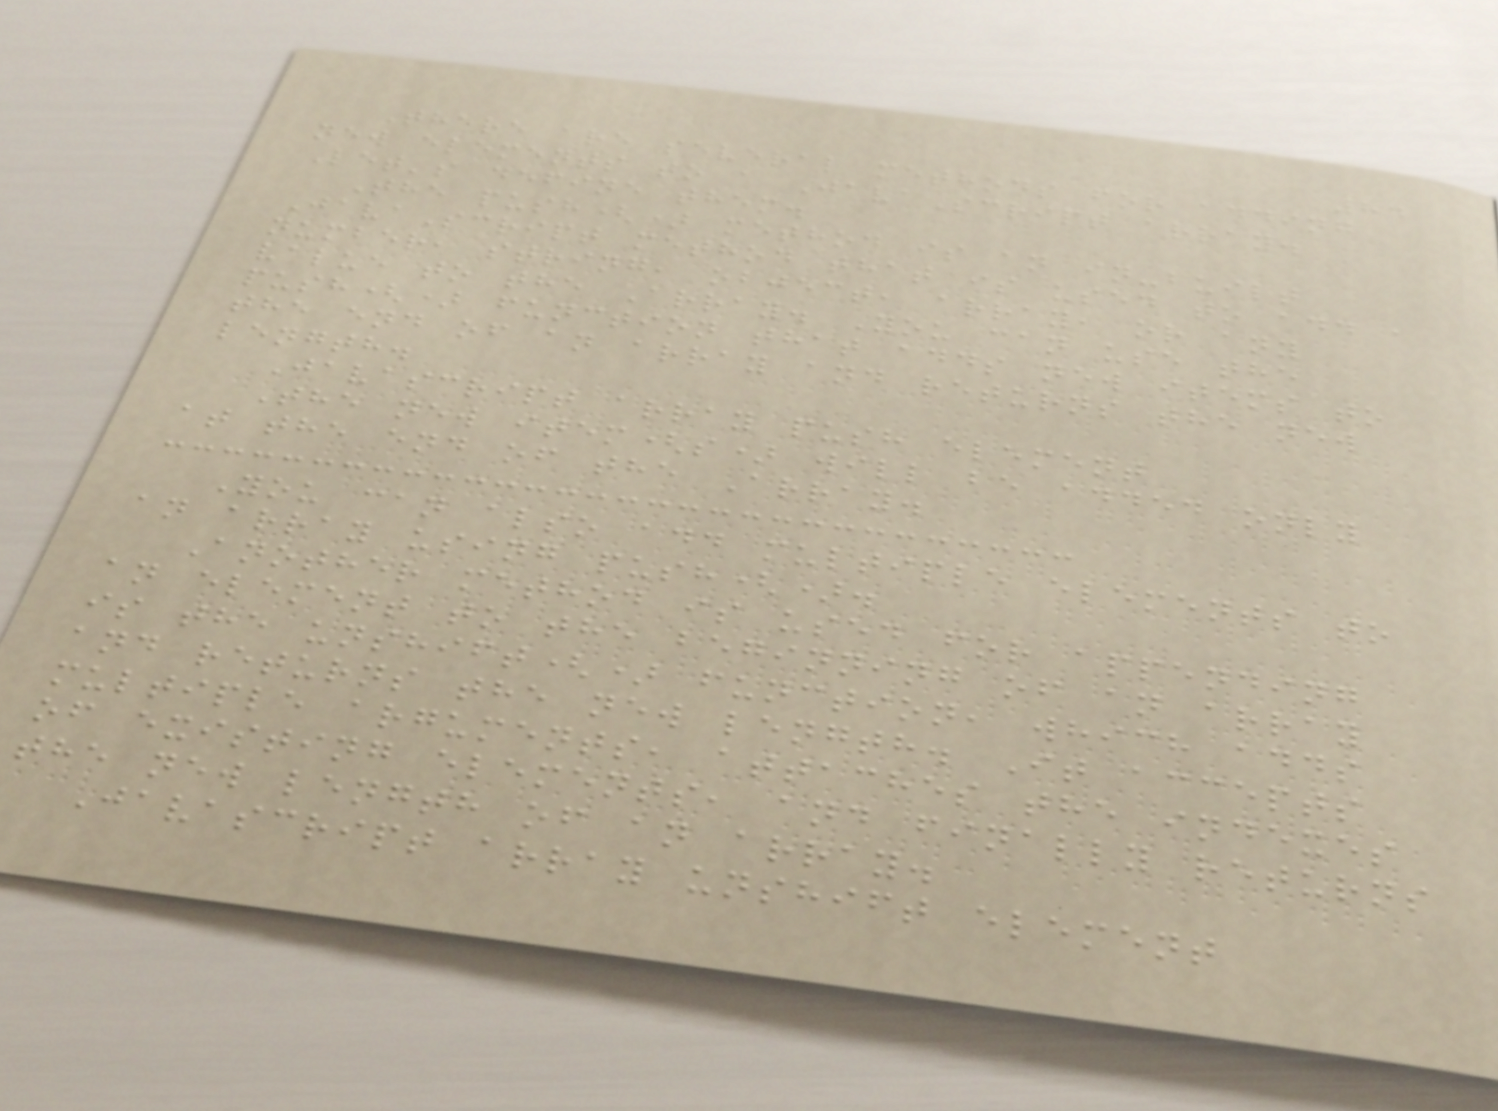84
There are several methods for adding
new elements to a JavaScript array.
Let's define them.
The push() method is an in-built
JavaScript method that is used to add a
number, string, object, array, or any
value to the Array. You can use the
push() function that adds new items to
the end of an array and returns the new
length.
Javascript array push element
The new item(s) will be added only
at the end of the Array.
You can also add multiple elements to
an array using push().
Another method is used for appending
an element to the beginning of an array
is the unshift() function, which adds
and returns the new length. It accepts
multiple arguments, attaches the indexes
of existing elements, and finally returns
the new length of an array.
Javascript array unshift element
